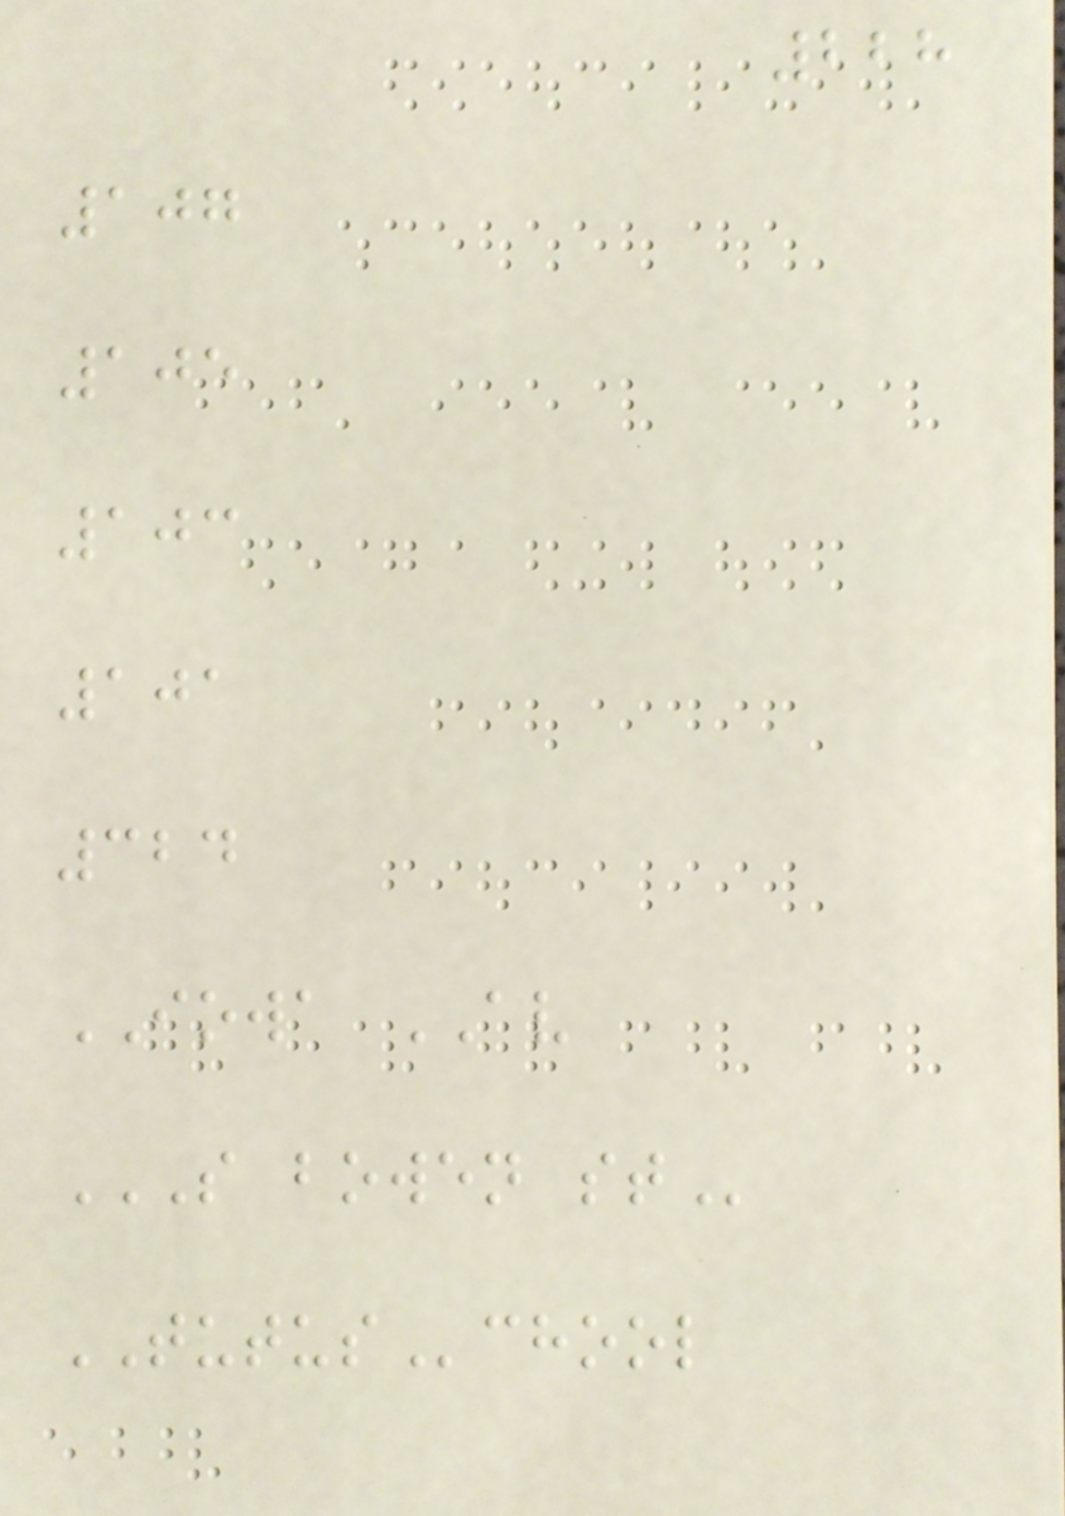228
107
105
103
101
324
IOWA AV
S BOWEN ST
TUTUSchool
